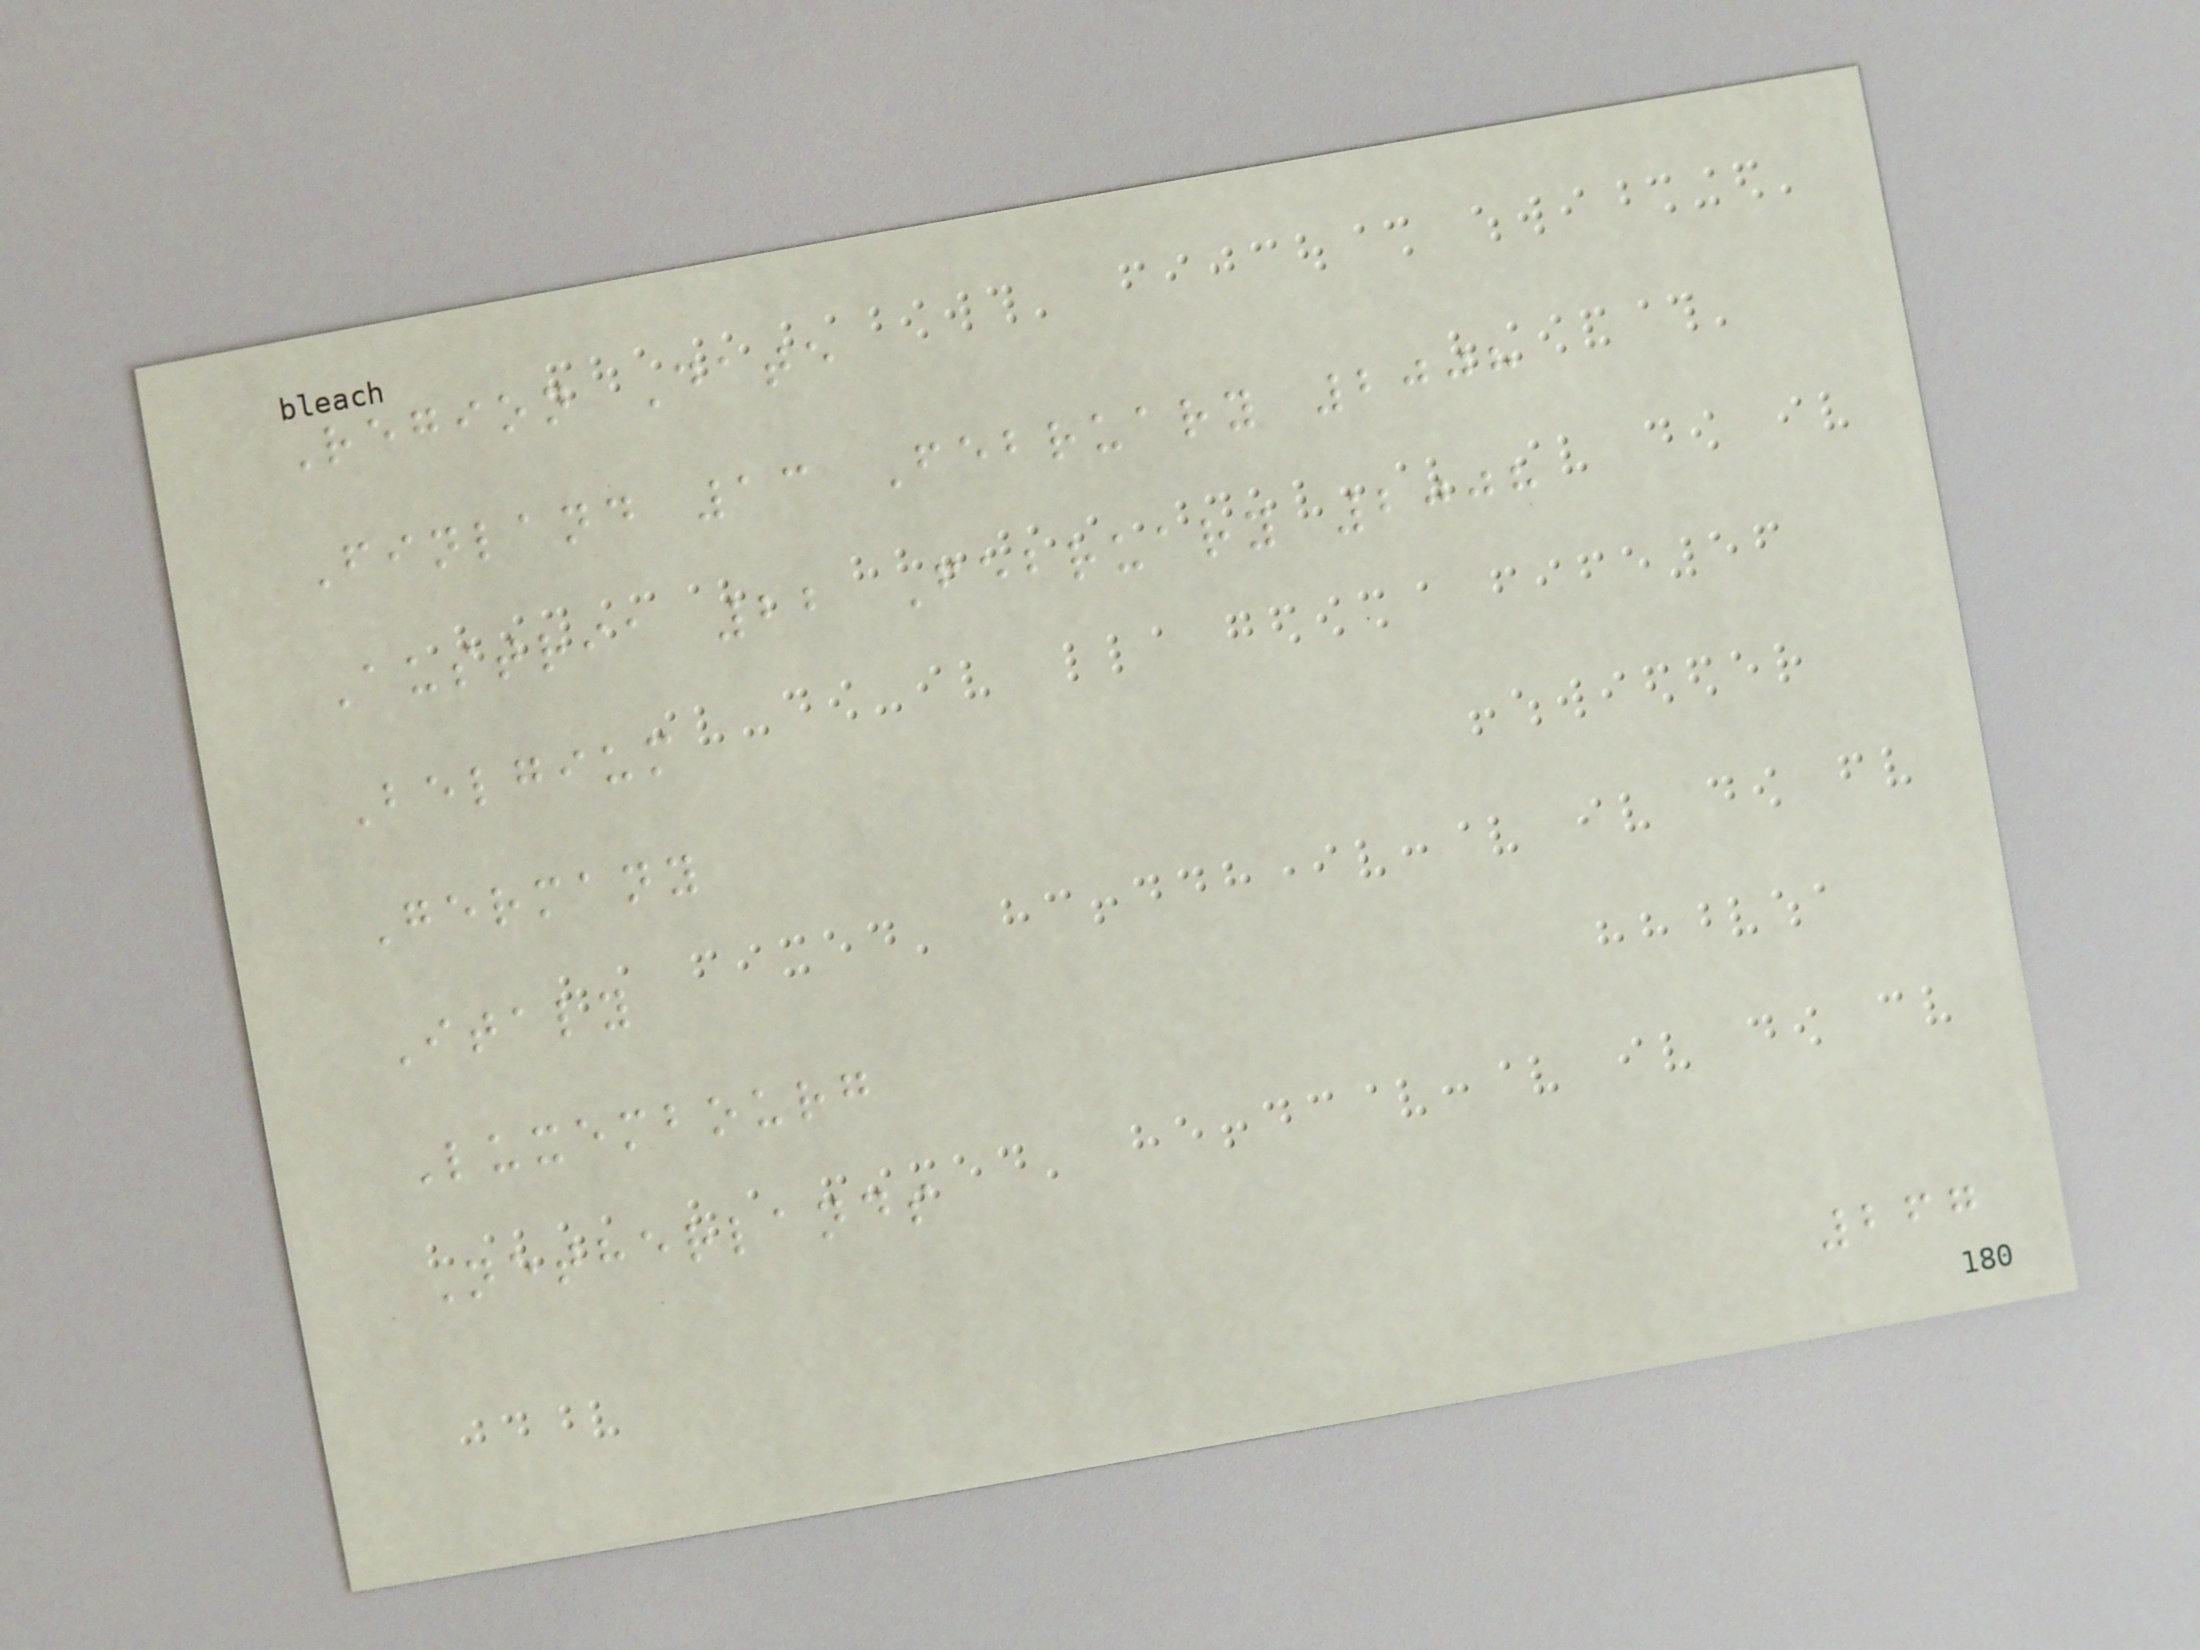Region Date
Finland 13 February 2008
Austria 22 February 2008
Belgium
Germany
Italy
Luxembourg
Netherlands
267
